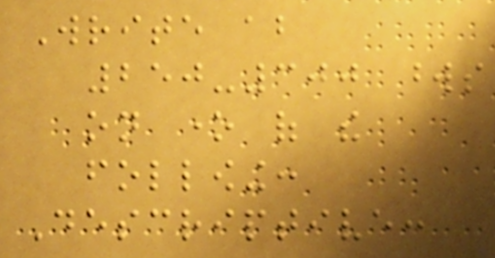Write about
250-300 words
on one of the
following:
Descriptive:
